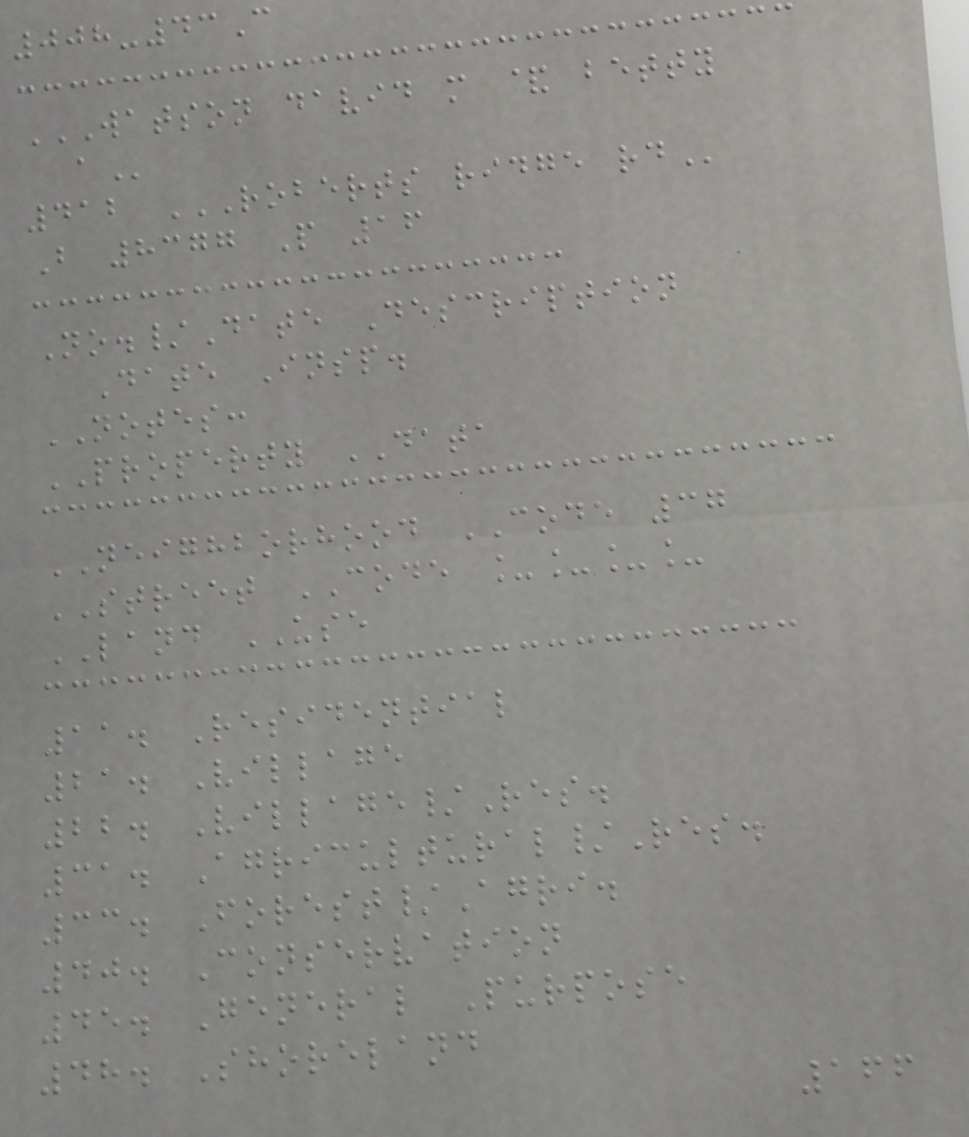008-43C
WATSON DAVID M & BETTY
A
412 ROBERTS RIDGE RD
B 8377 P 16
No./Date Description
Date Insp.
NOTES:
PROPERTY DATA
NEIGHBORHOOD CODE 37
STREET CODE ____
LAND USE
11. Residential
21. Village
22. Village/Res.
31. Agricultural/Res.
33. Forest/Agri.
40. Conservation
45. General Purpose
48. Shoreland
166
